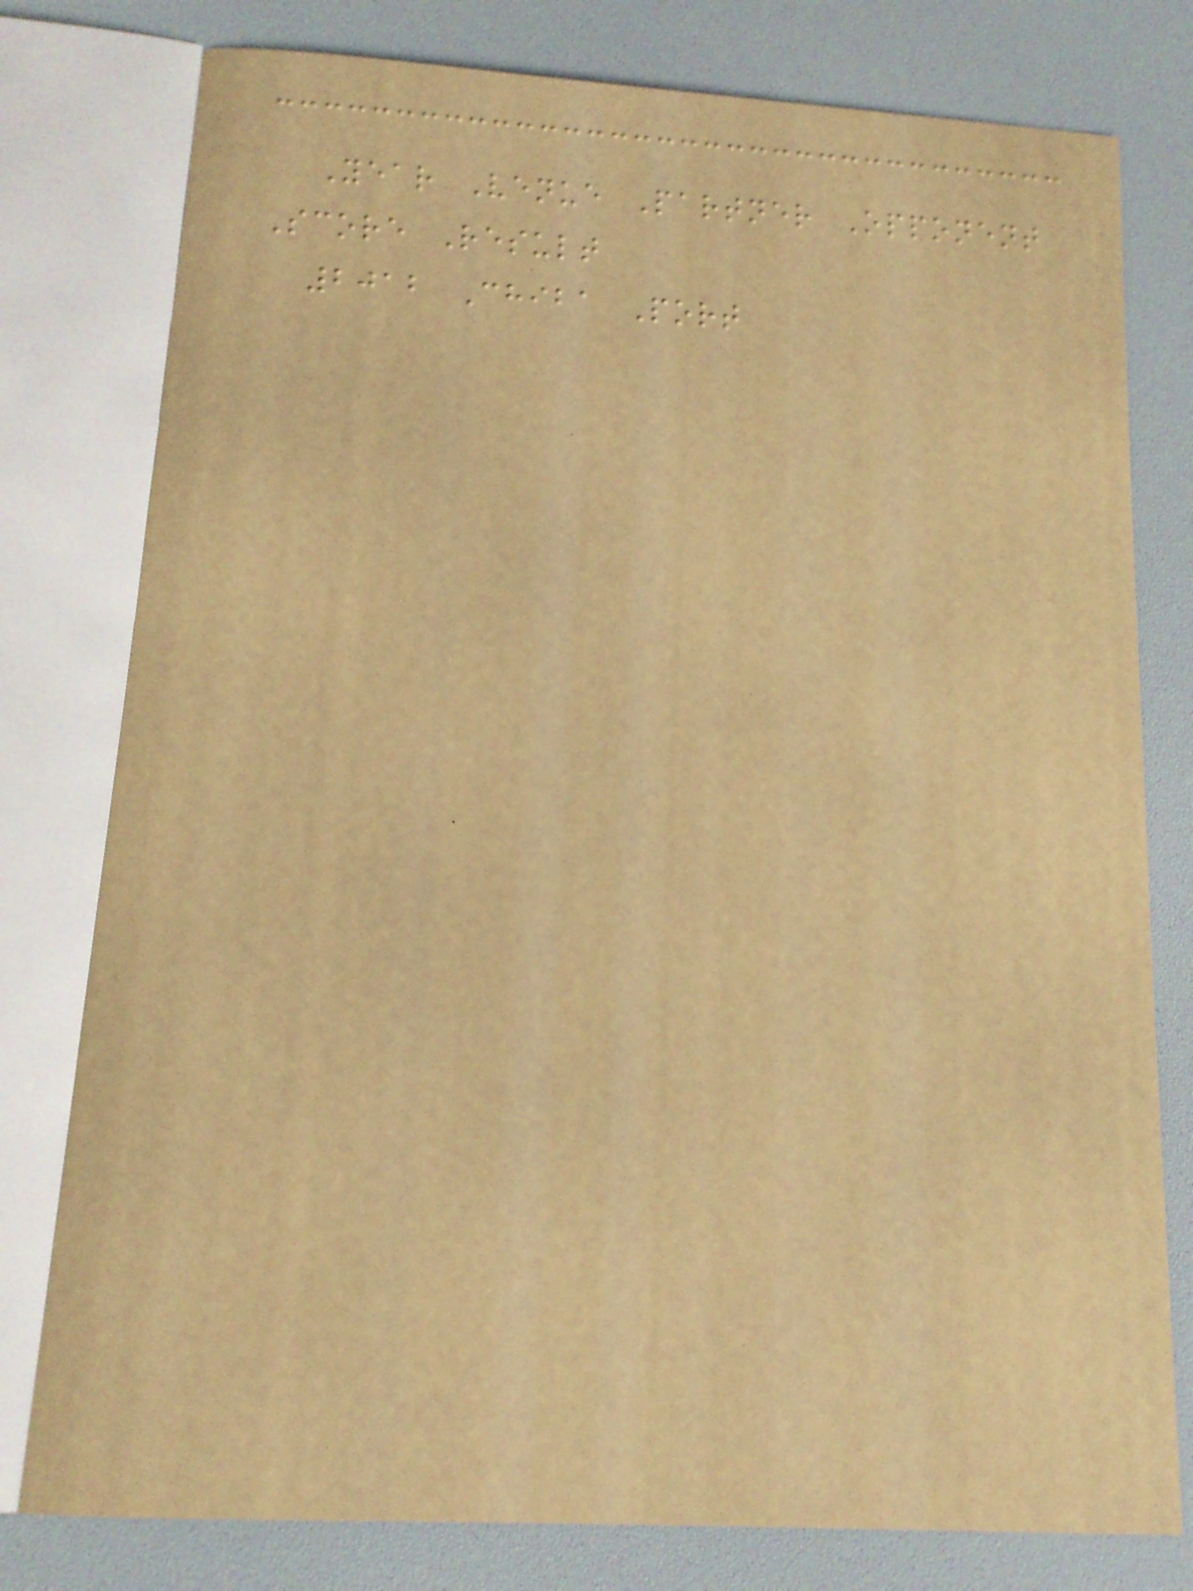Year Venue Partner Opponent
Score Result
2012 Chiba Port
